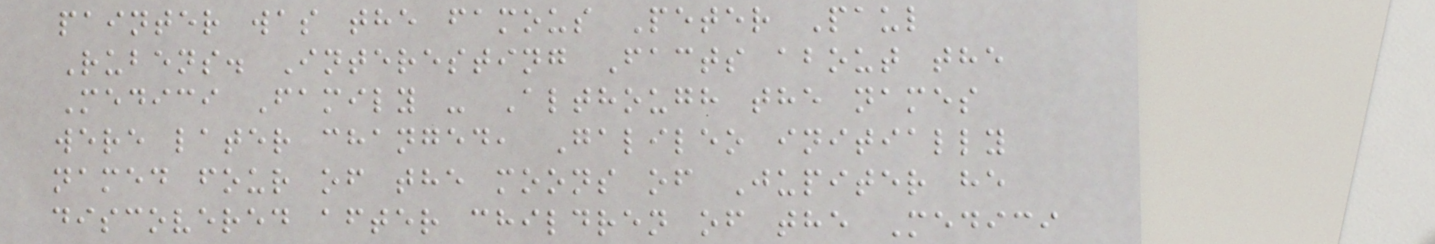painter was the famous Peter Paul
Rubens. Interesting Facts about the
Medici Family - Although the names
were later changed, Galileo initially
named four of the moons of Jupiter he
discovered after children of the Medici
